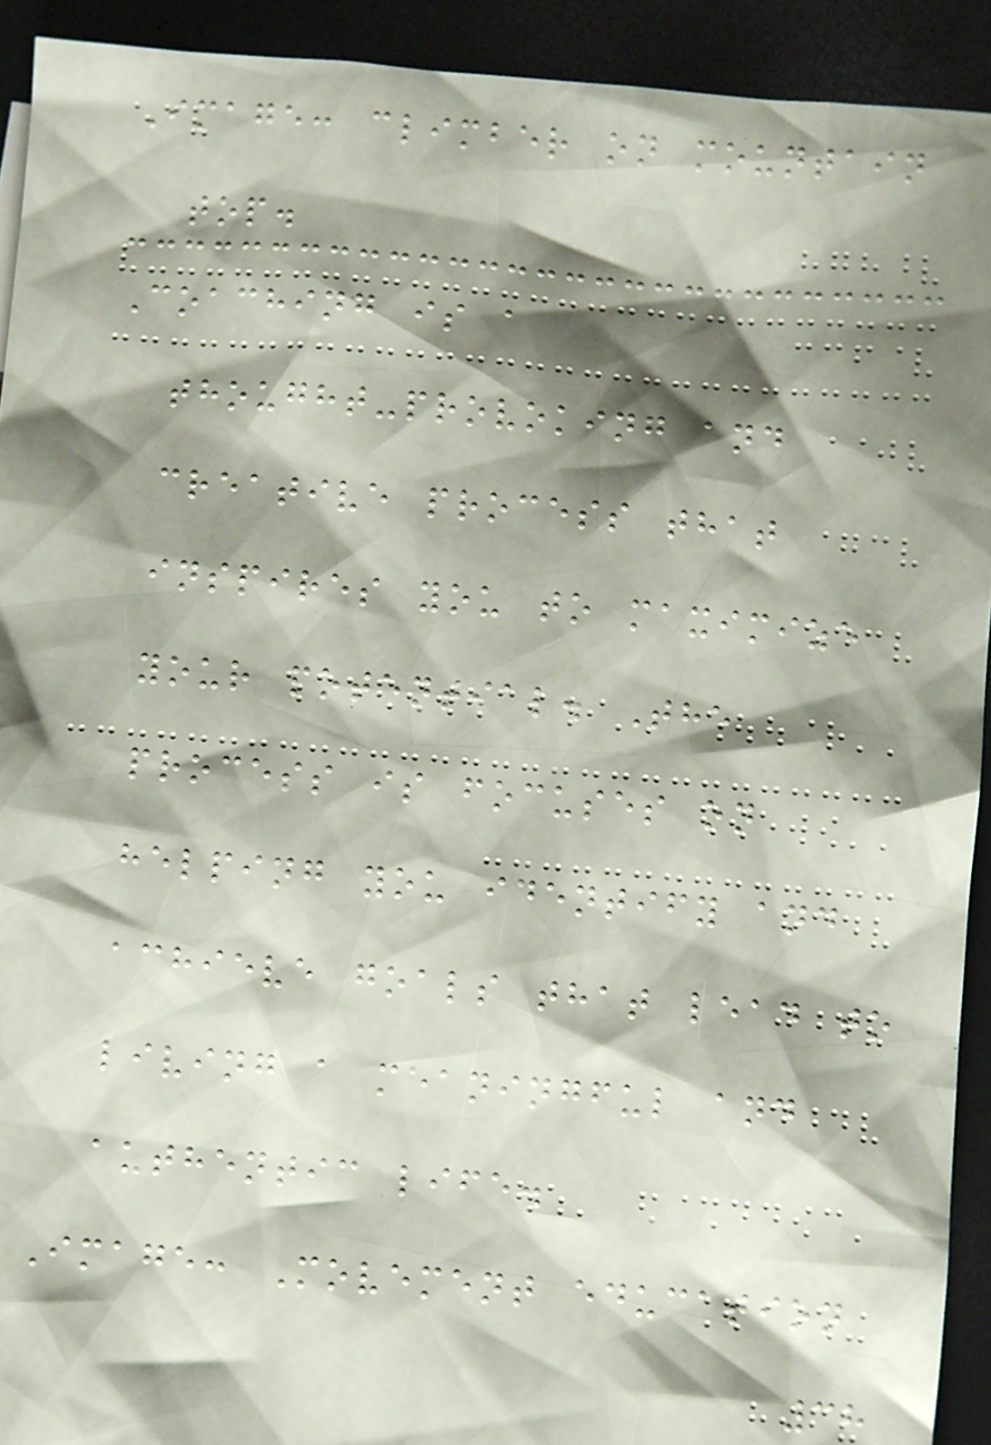Image: climber on mountain
top.
Coaching is a
thought-provoking and
creative process that
inspires you to maximize
your potential. The
process is focuses on
helping you identify and
achieve goals that lead to
living a meaningful and
authentic life.
Image: Movement education
38
